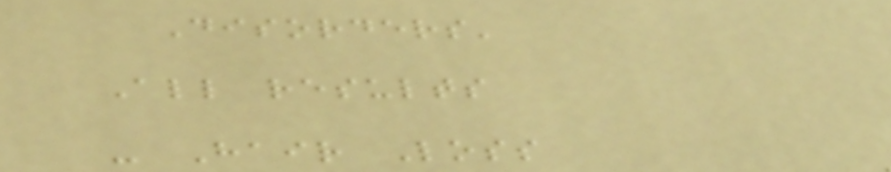Disorders'
All results
- Hair Loss
